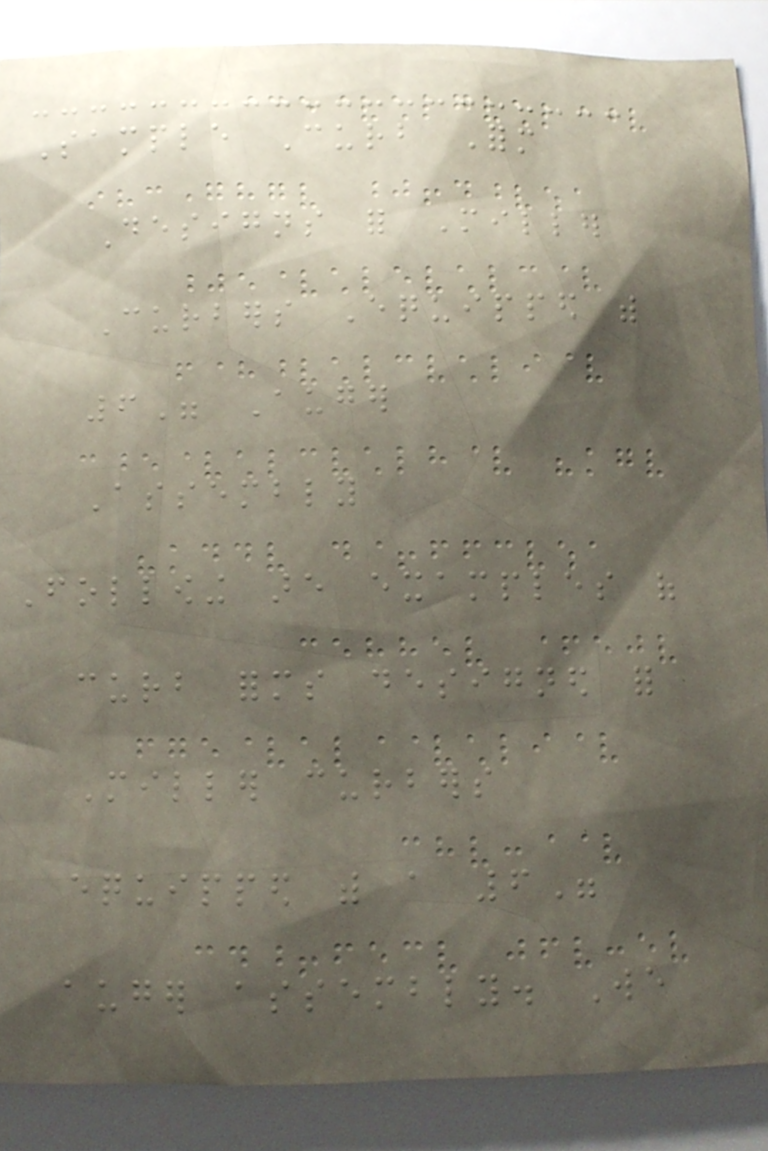Sample Curb Form
Designs for Miller
Curbers Equipped with
6" Auger
Assembly
Following are examples of
curb forms designed for
Miller curbers
equipped with a 6"
auger assembly. We
